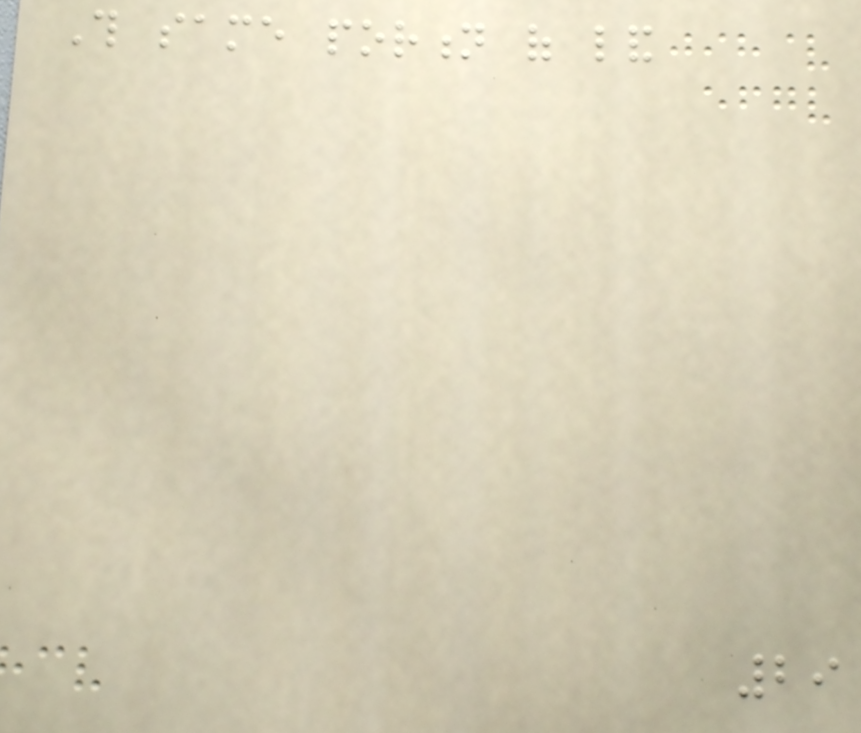This same portion of land
29
